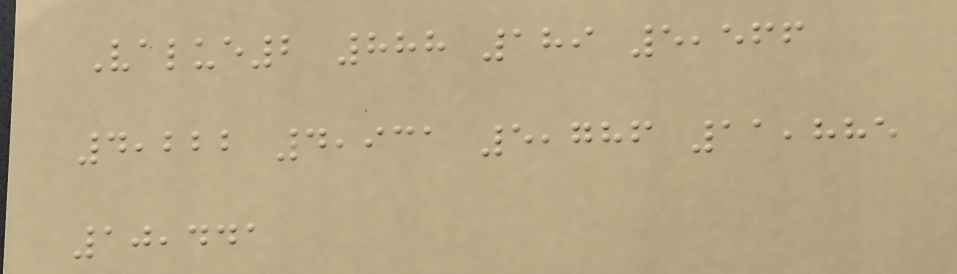Value2 888 189 5,566
4,222 4,931 5,786 11,885
10,441
